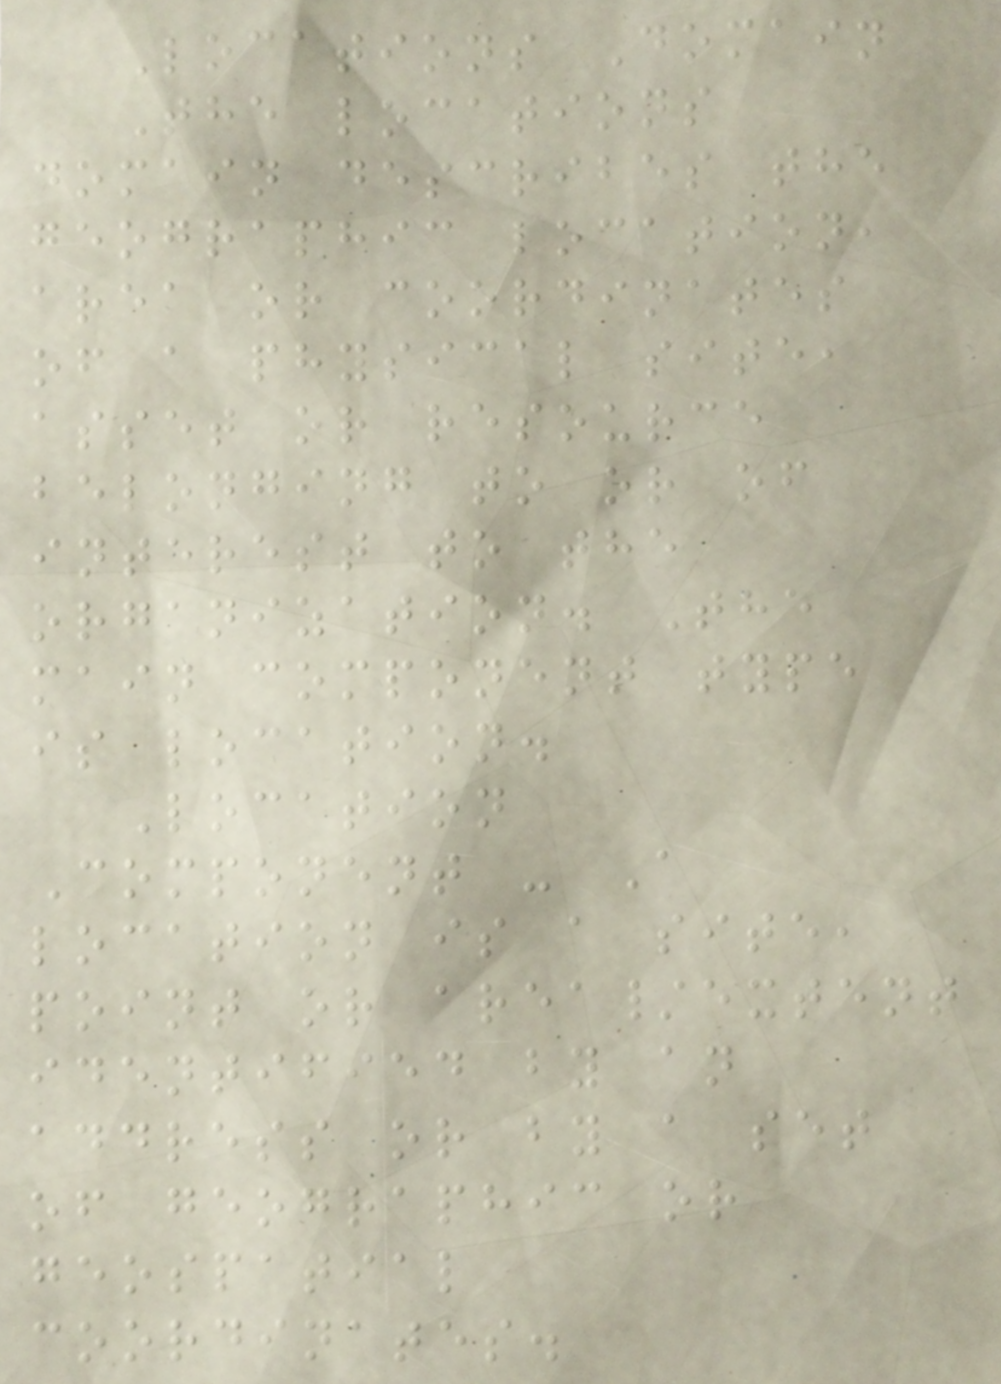Locations Domain
The locations
domain describes the
geographic location,
area or coordinates
of a physical site,
asset or resource
belonging to or of
interest to the
organization. The
main component type
is location.
Location
Component - A
location is a site,
point or area/extent
identified by an
address or by a set
of geographic or
geospatial
coordinates.
